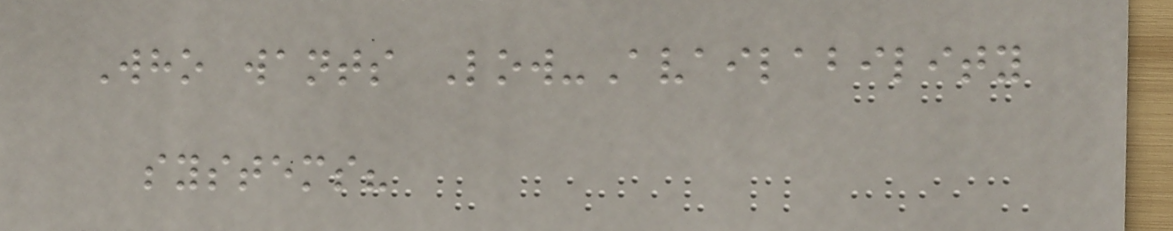Who wants Low-Availability
systems?
